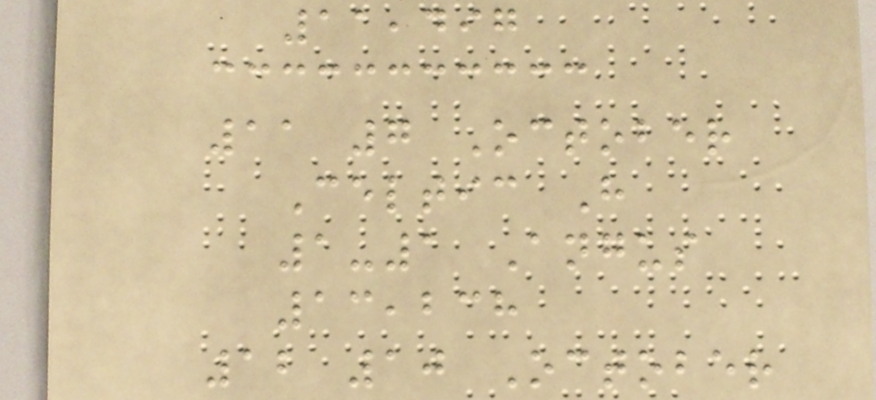11,497
11 7 October
Celtic H
1-1 Angus
13,238
12 10 October
